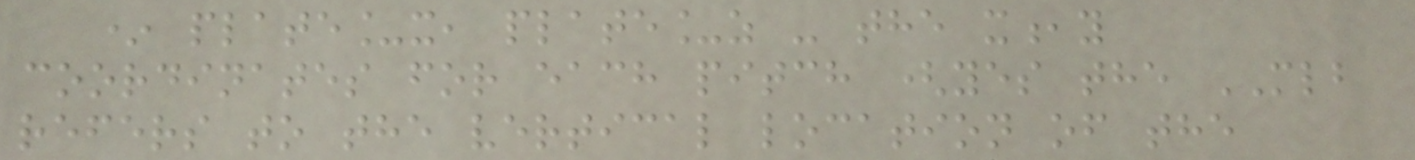* plate_x, plate_z - the x,y
coordinates for each pitch (yes the MLB
refers to the vertical location of the
